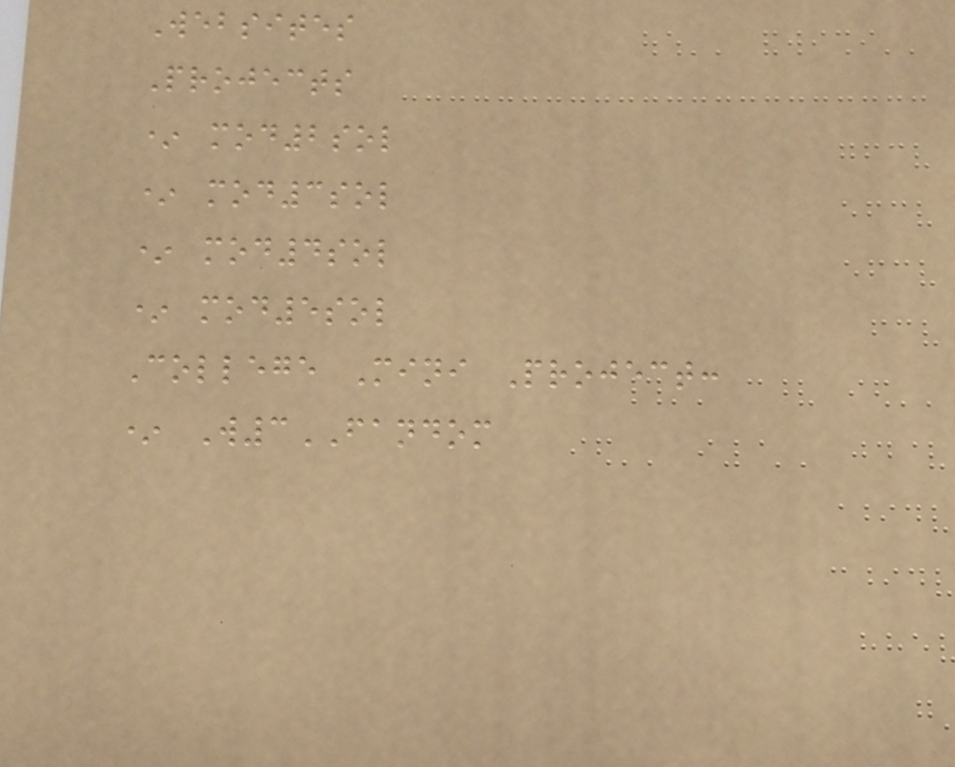Websites
Projects
* mod2sol
* mod3sol
* mod4sol
* mod5sol
College Mini Project:
* W3FANDOM
